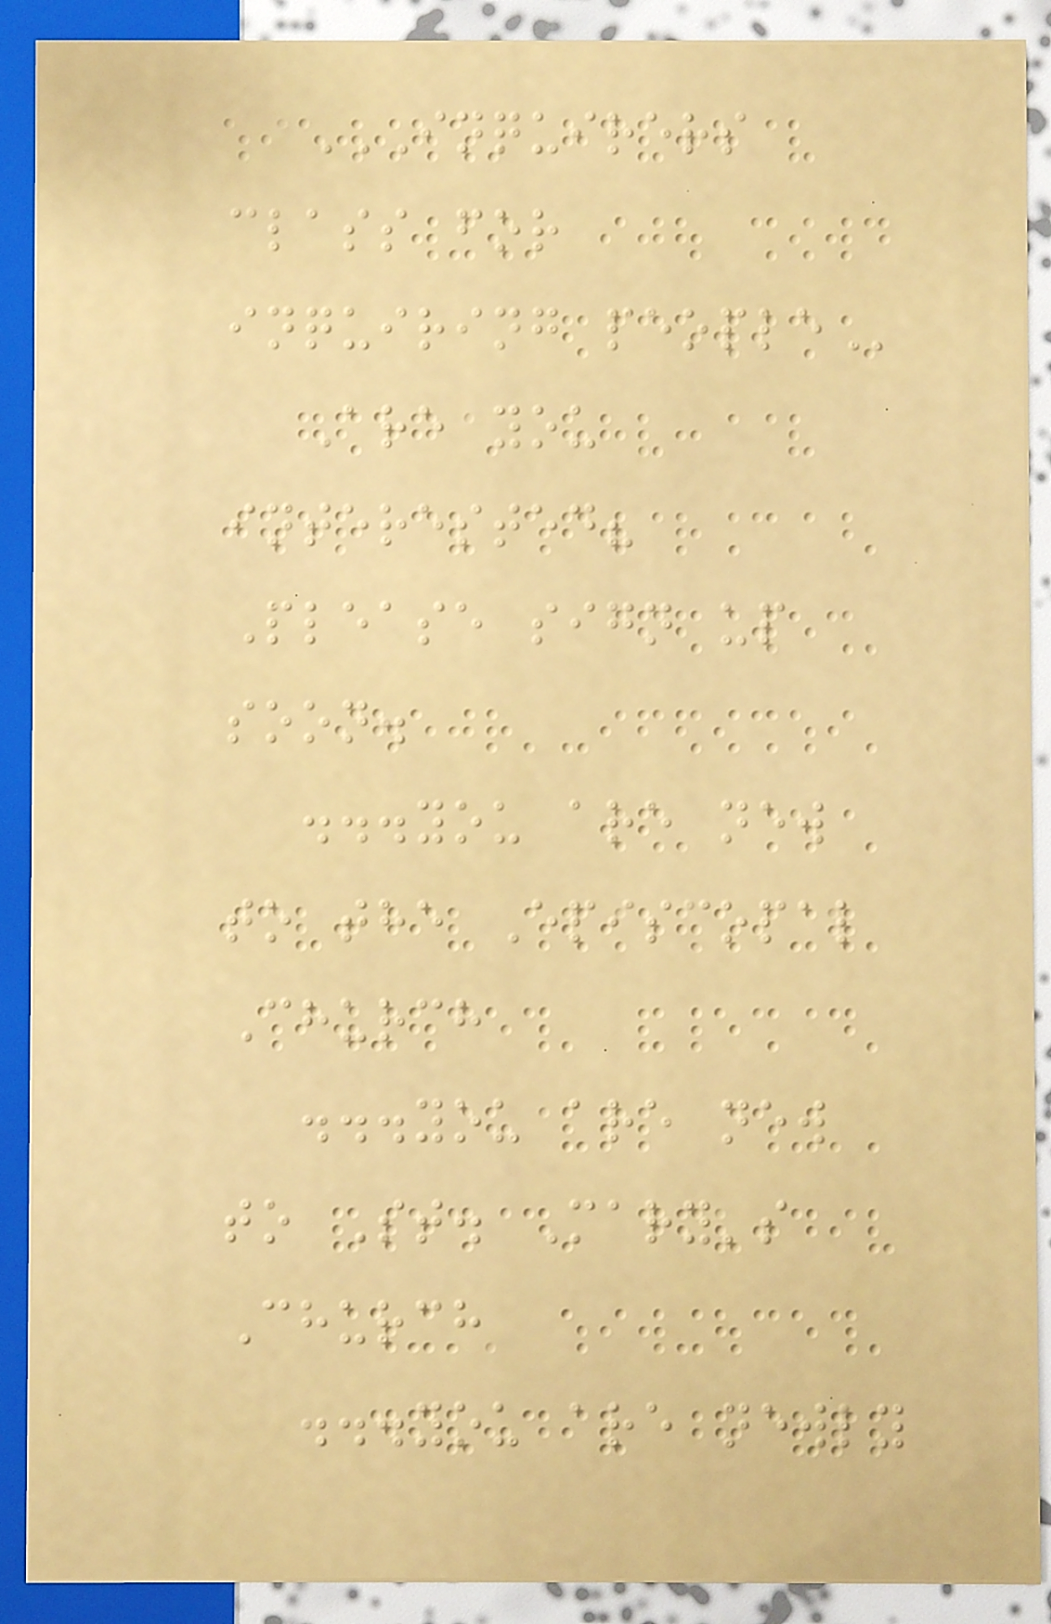INQUIRERS
CLASS FOR
INQUIRING PEOPLE
Are you
interested?
Please sign up
soon.
...you are new
to the Episcopal
Church
...you are new
to St. Mary's
Church
...you are newly
